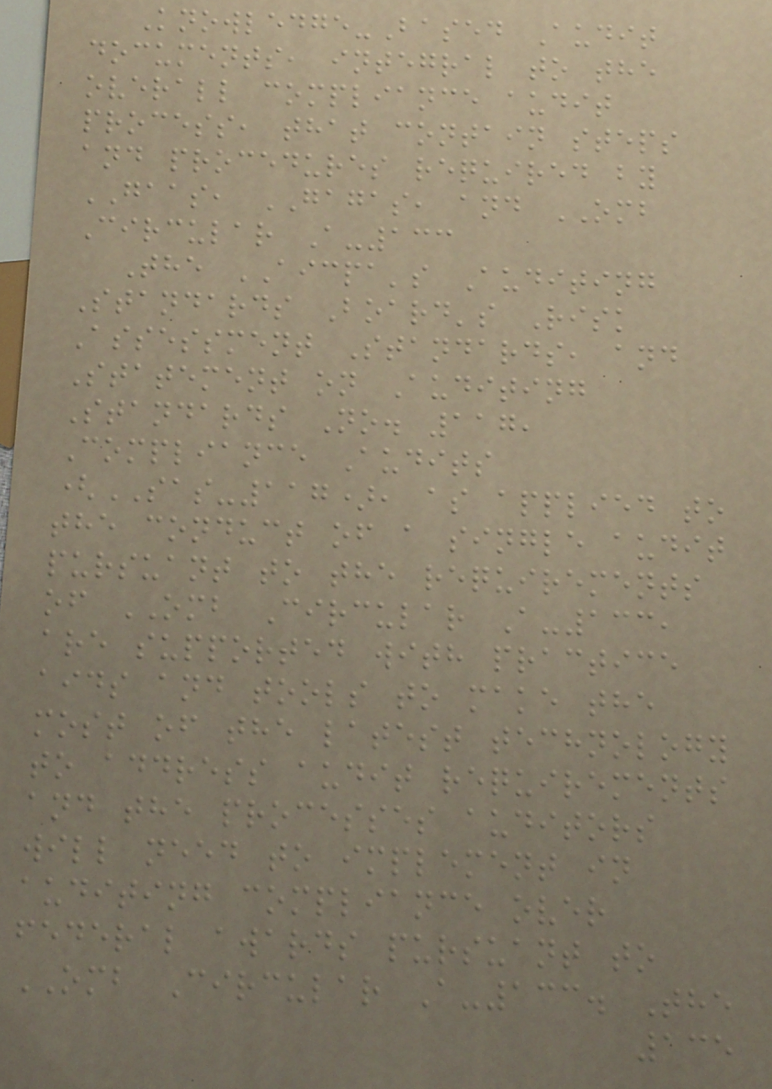Knowledge-Based Audit
documents, integral to the
overall compliance audit
process, that contain steps
and procedures required by
GAAS, GAGAS, and OMB
Circular A-133
The AICPA's Auditing
Standards Board's Risk
Assessment Standards, and
Statement on Auditing
Standards No. 117,
Compliance Audits
(SAS-117), as applied to
the conduct of a single audit
pursuant to the requirements
of OMB Circular A-133,
are supported with practice
aids and tools to make the
most of the latest technology
to address audit requirements
and the processes auditors
will need to implement in
auditing compliance over
federal awards pursuant to
OMB Circular A-133. The
135
